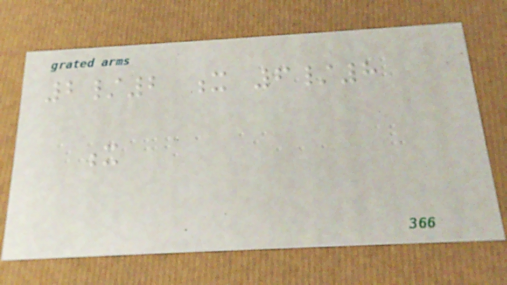2/2 x 6/8
x
